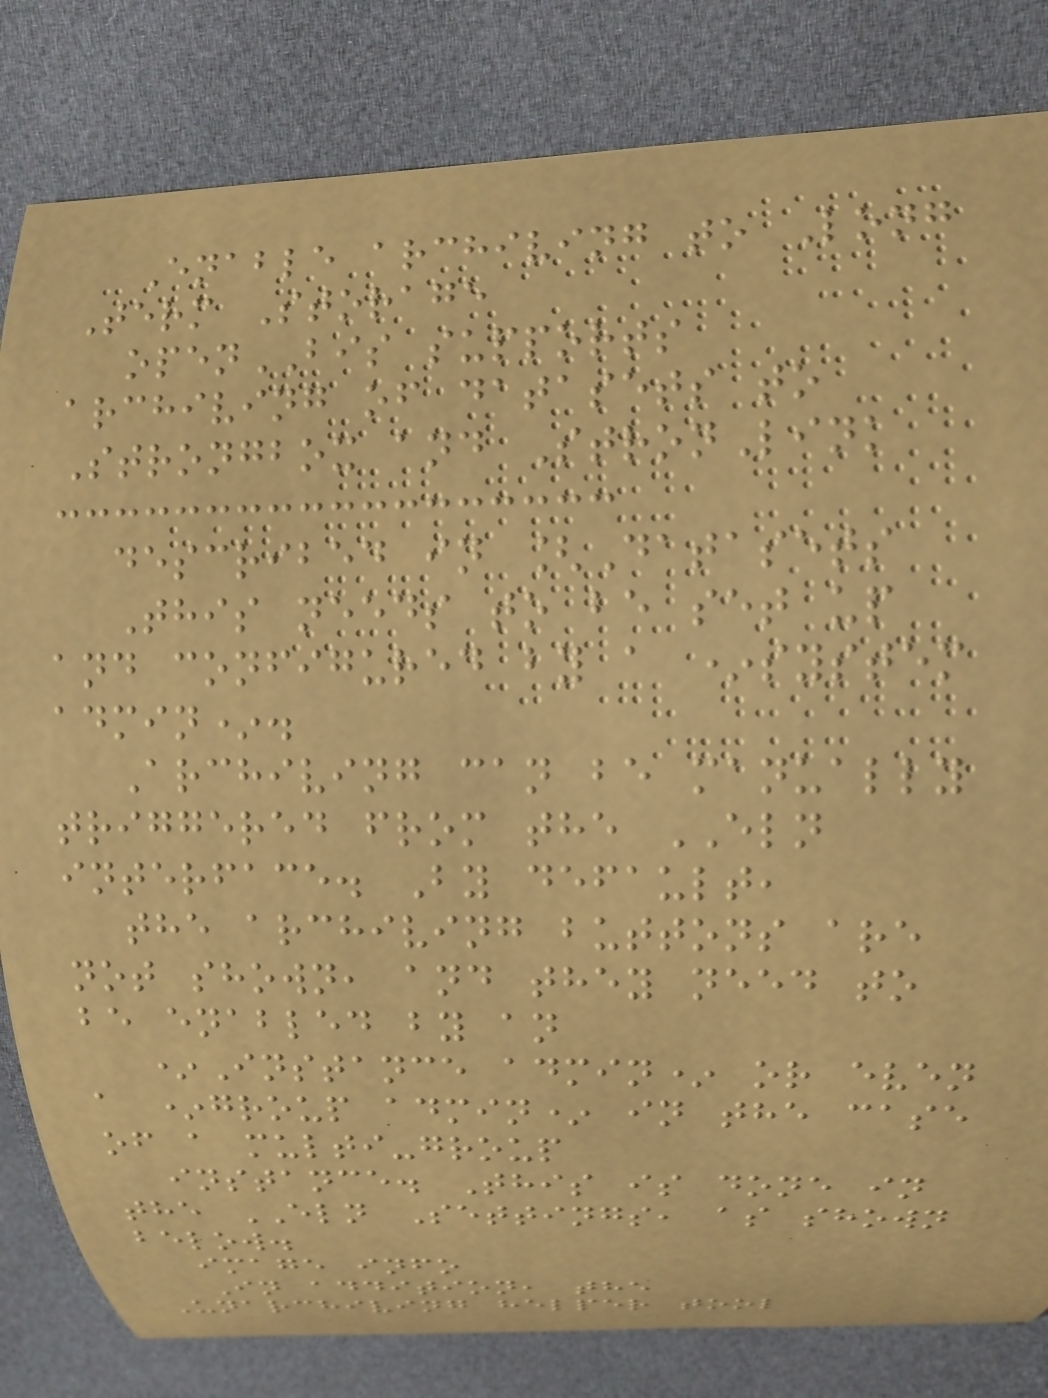Enable archiving to Long
Term Storage
openBIS supports
archiving of datasets to
Strongbox and StronLink
described in [Datasets
This needs to be set up
and configured by a *system
admin*.
Archiving can be manually
triggered from the ELN
interface. By default,
the archiving buttons are
not shown, and they need to
be enabled by an
*Instance admin* or even
a *group admin* in the case
of a multi-group
instance. This is done in
the ELN Settings, as shown
below.
image info
In addition, the
Unarchiving helper tool
